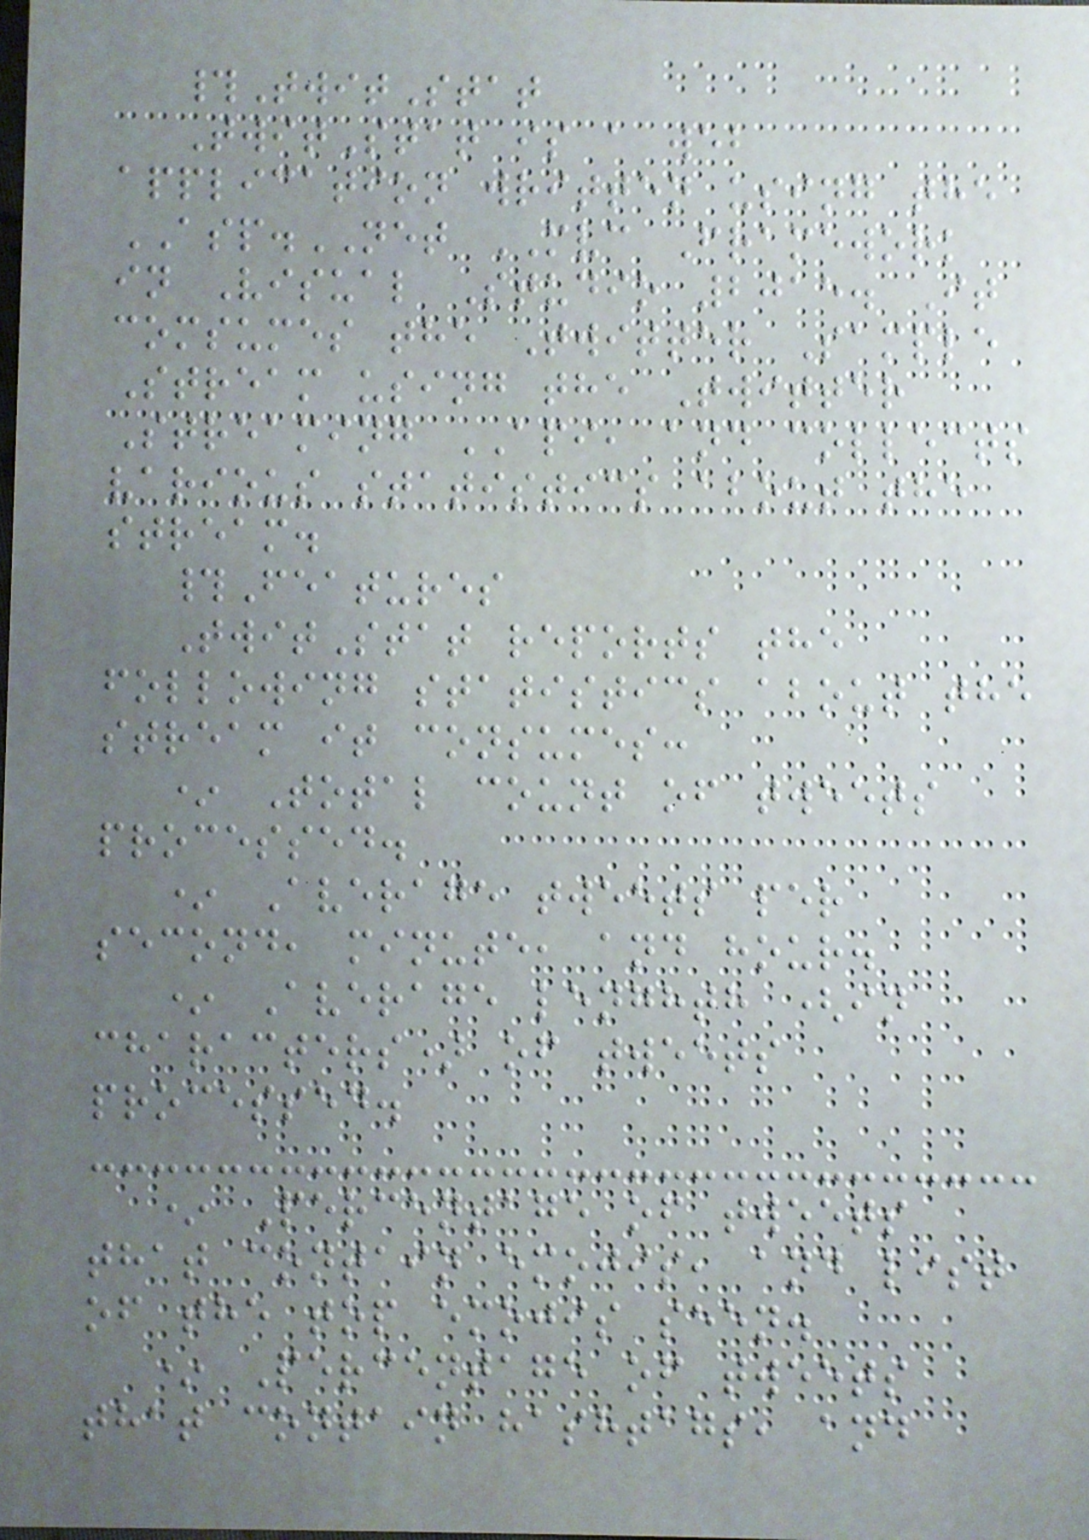#TwitStat
TwitStat is a web
application written using the
ASP.NET MVC Framework
in Visual Studio 2015. It
comsumes the Twitter Sample
Stream using the Twitter
Streaming API, and collects
various statistics about the
stream.
#Features
TwitStat reports the
following statistics about the
stream it consumes:
* Total count of tweets
processed.
* Average tweets per
second, minute, and hour.
* Average lenghth (in
characters) of tweets
processed.
* Percentage of tweets
that contain emojis, and list
of the top emojis seen.
* Percentage of tweets
that contain hashtags, and
